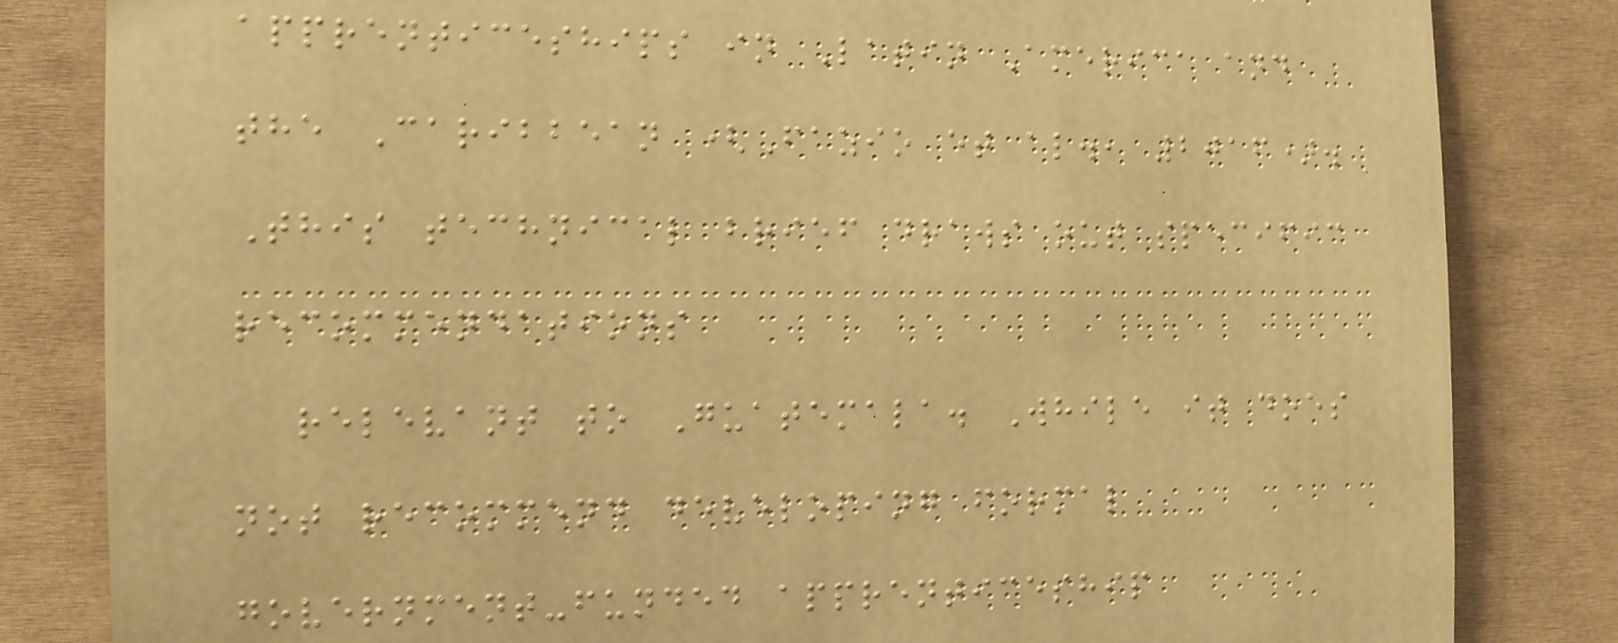apprenticeships in Latin America and
the Caribbean (Fazio et al., 2016).
This technical brief draws out specific
recommendations
relevant to Guatemala. While it does
not recommend developing formal
government-funded apprenticeship
